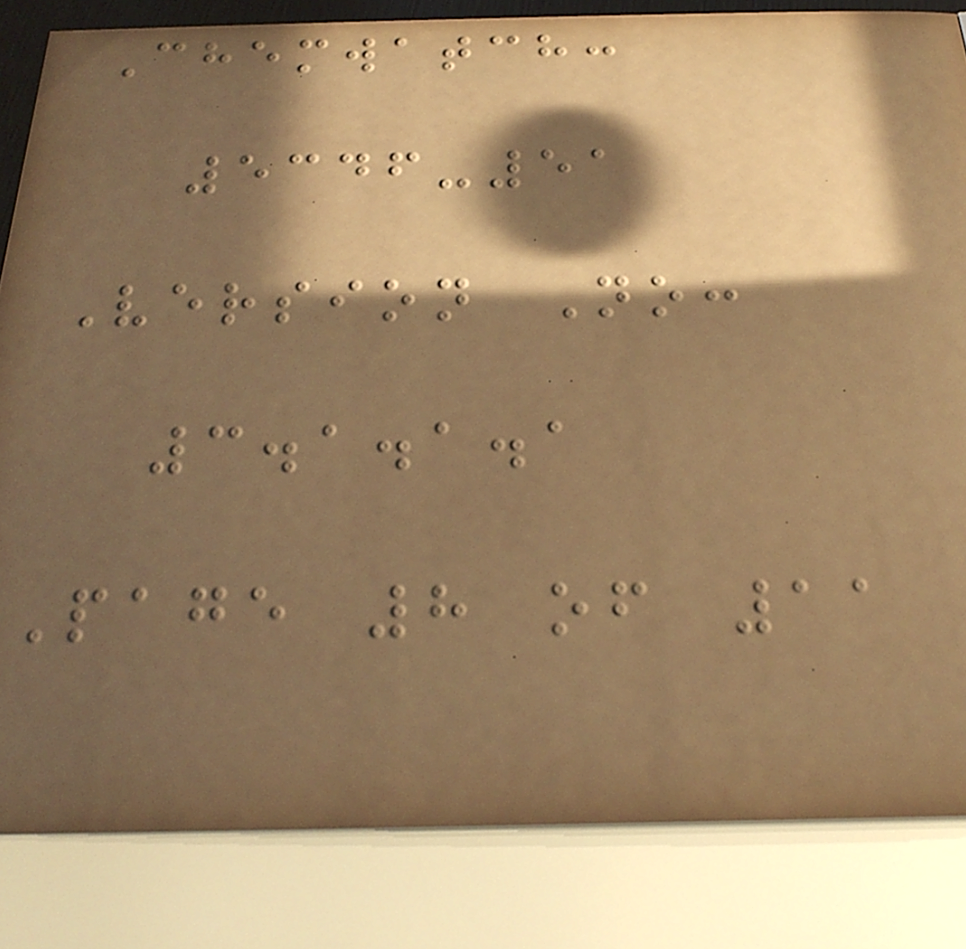Chemwatch:
5346-51
Version No:
3.1.1.1
Page 8 of 11
